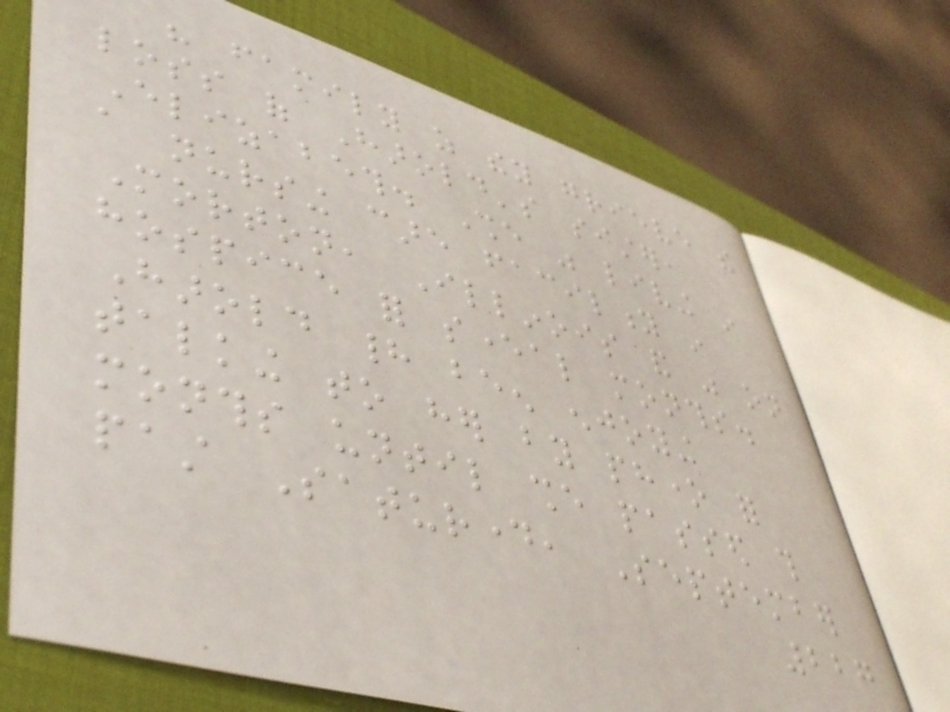his family as they grieve the
loss of Harold's sister,
Elizabeth. She was living in
a nursing care facility in
Morton, Illinois and was on
hospice for several months.
Harold had been enjoying
talking to her by phone for
months until she passed this
past Saturday, September
227
